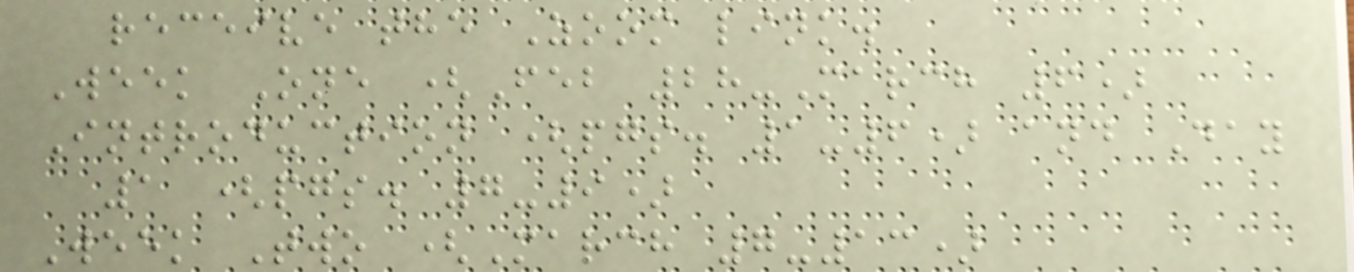receive the Zoom link.
Week One (Feb 28-March 6)
Introduction (pgs. 1-6) and Day
1 (pgs. 7-9)
Week Two (March 7-13)
